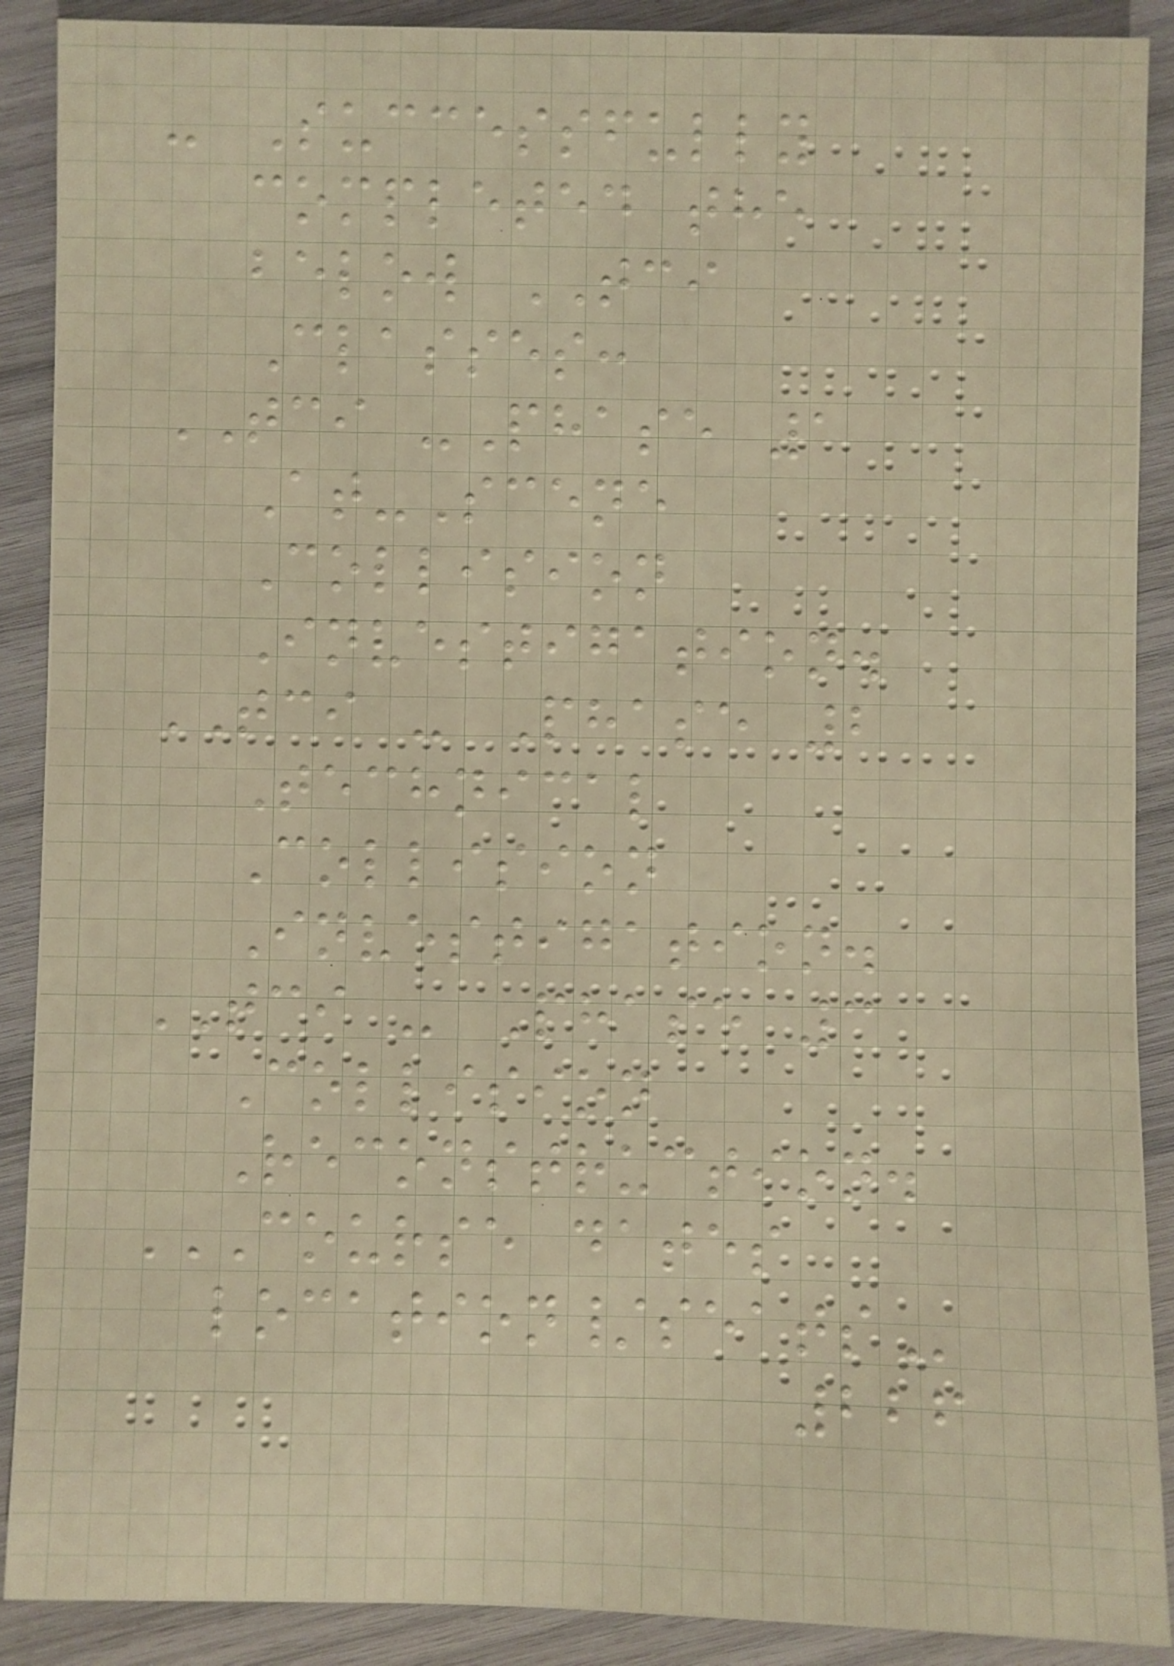- Successfully
completed the
below TCI
Classes:
TCI -Phase 1
At-Scene
Collision
Investigation.
TCI - Phase 2
Technical
Collision
Investigation.
TCI - Phase 3
Collision
Reconstruction.
COURSE DATES
LOCATION/SEATS
226
